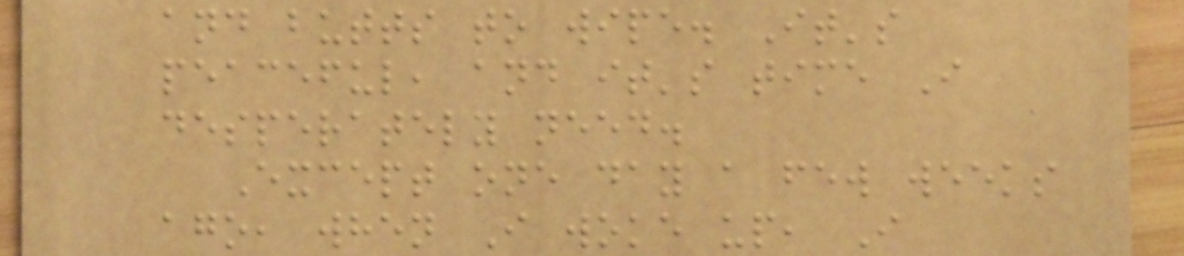and butts to wipe. It's
peaceful, and it's time I
desperately need.
Except one day a few weeks
ago, when I woke up, I
